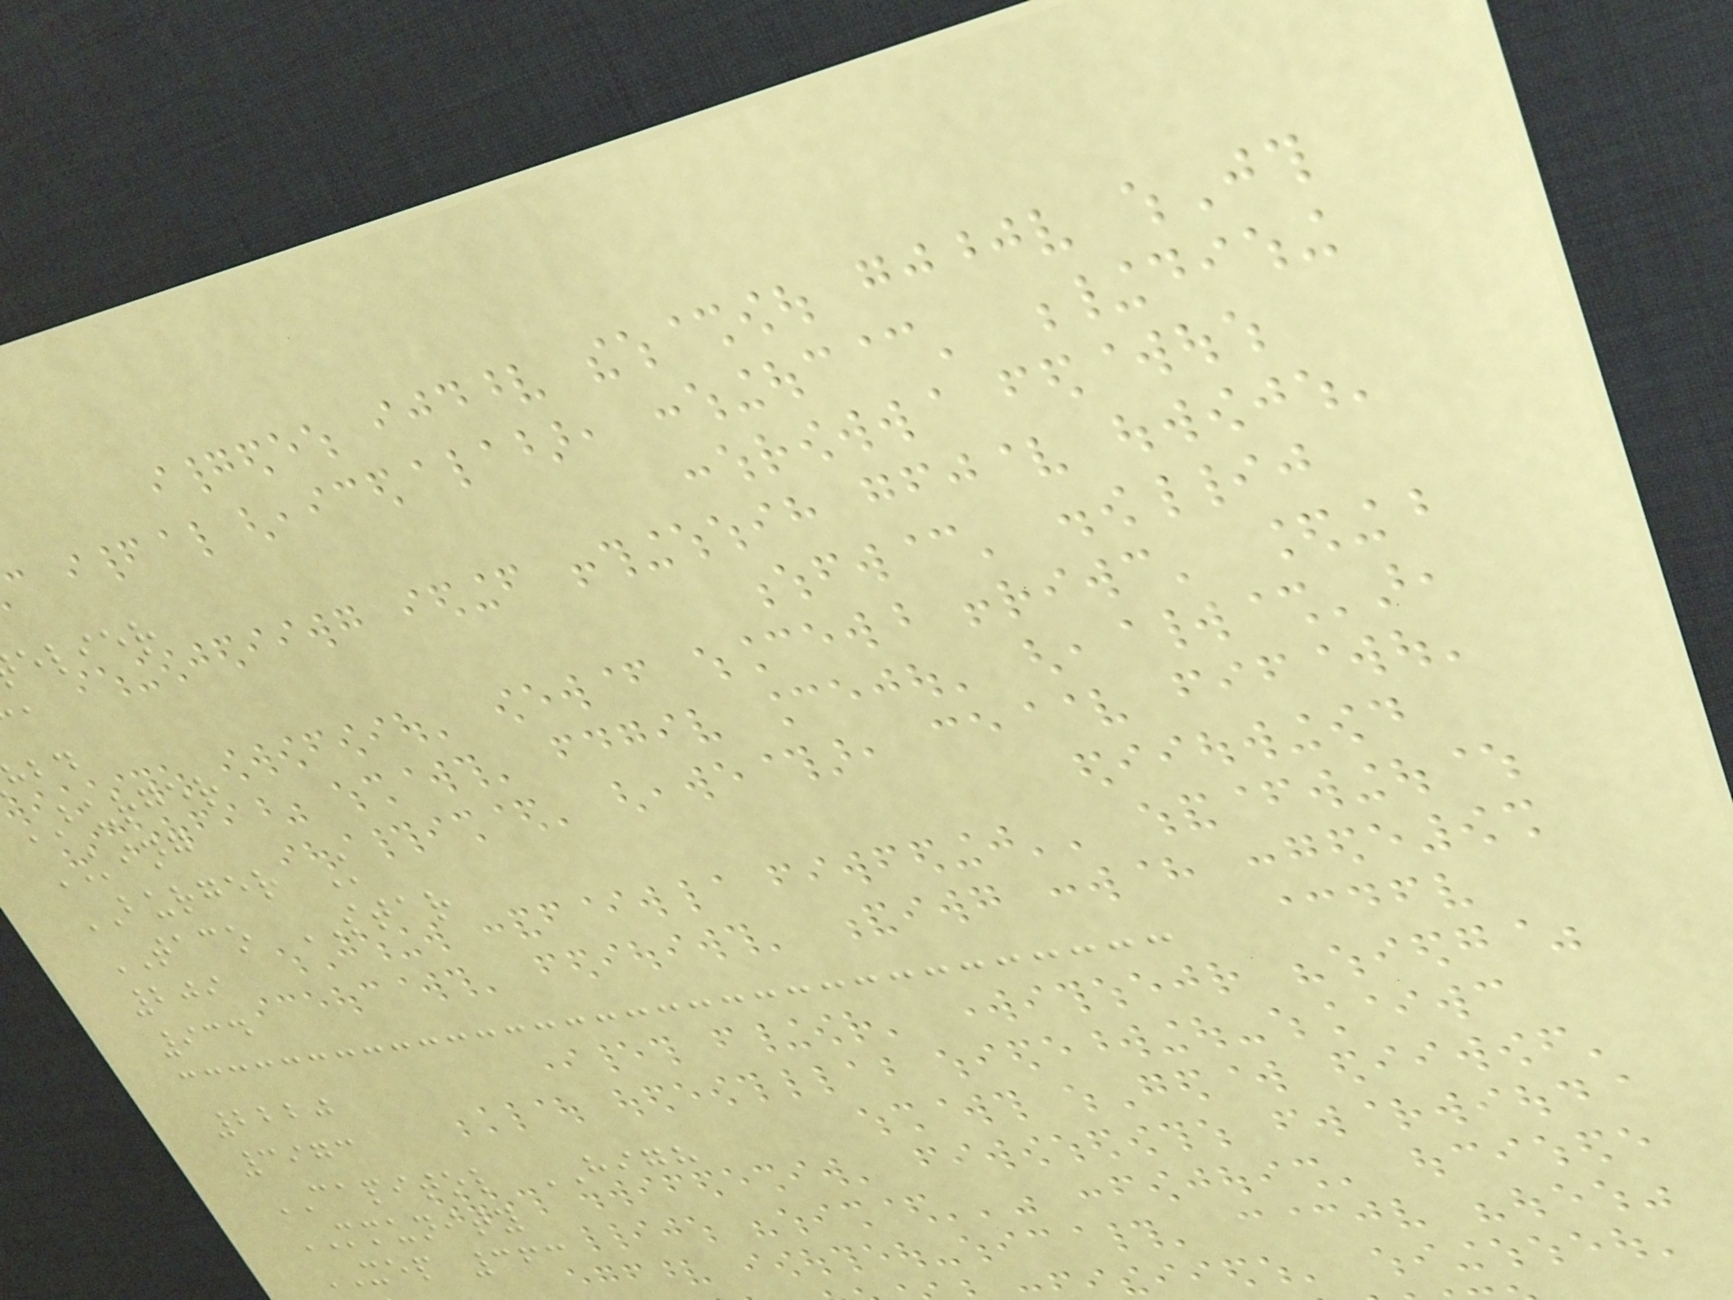elier
BURGER
KING
BURGER K
TACO STAR
209
934
2220
3973
CAPITOL HIGH
MMUNITY
XEP 363
